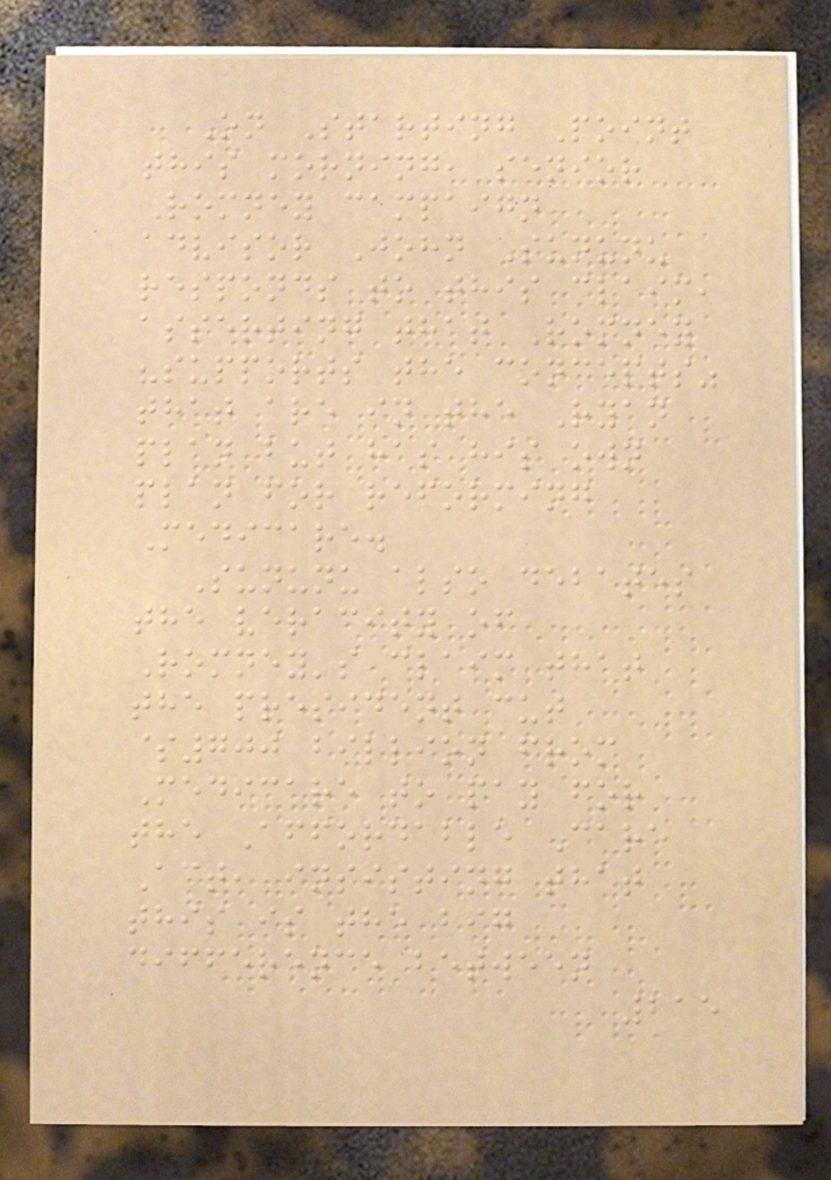On Starting Point
this morning, senior
Romney campaign
advisor John Sununu
responds to this claim,
asserting that Romney
"supports the concepts"
that are in the Ryan
plan but has his own
plan for reforming
Medicare.
Sununu also debates
the veracity of
Romney's claim that
the president cut
$700 billion from
Medicare to pay for
the Affordable Care
Act, insisting that
this is the big
difference between
215
